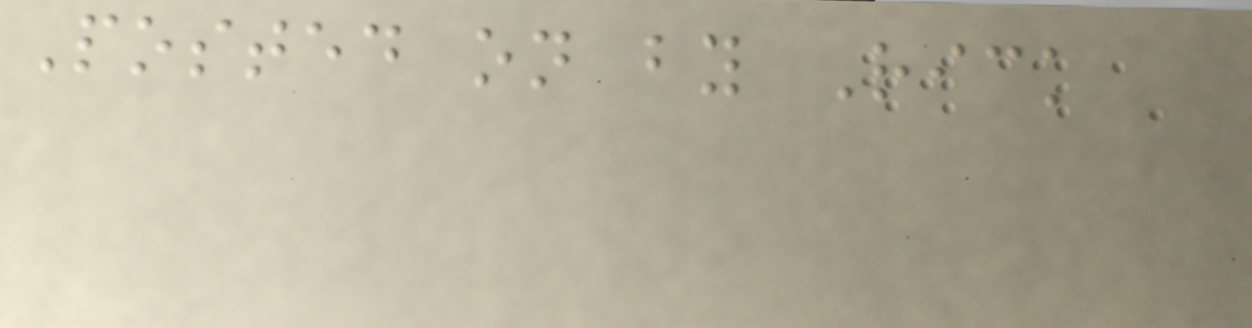Posted on by Rick
